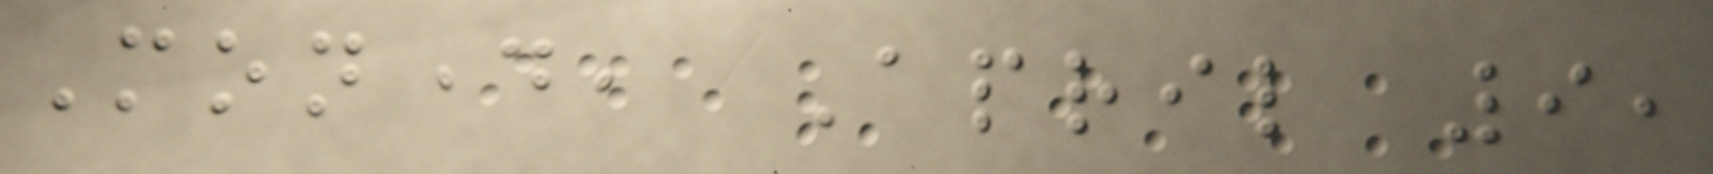Monday, April 9,
